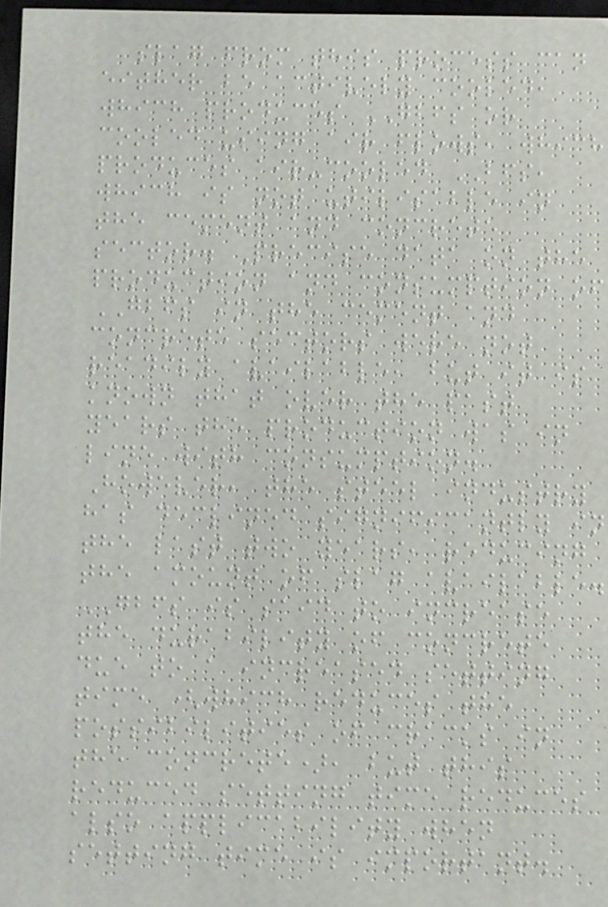slag from this process can
either be actively cooled,
which produces GBFS or
cooled using air flows, which
produces air-cooled BFS,
which is not utilisable in
the cement and concrete
sector. Precise data on the
production and consumption of
GBFS in the cement and
concrete sectors were not
readily available, but it is
known that over the past
years the production was in
line with consumption.
However, the steel industry
has declined significantly in
the last two years, reducing
the amount of slag available.
GBFS is said to increase
the durability of concrete
due to a increased setting
time (which reduces the
possibilities of cracks in
the concrete), but this
reduced setting time reduces
also applicability when
setting time is important.
